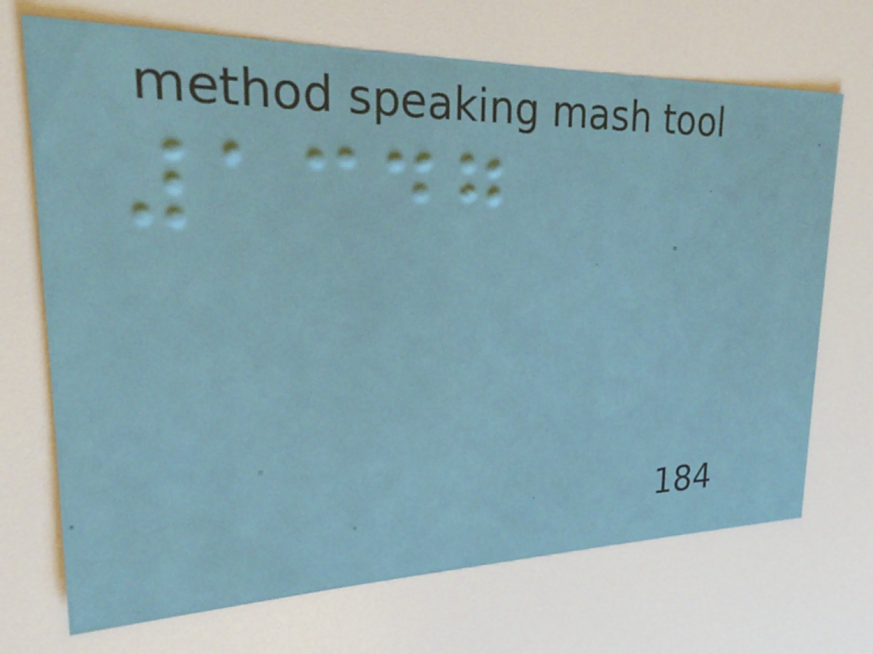1347
